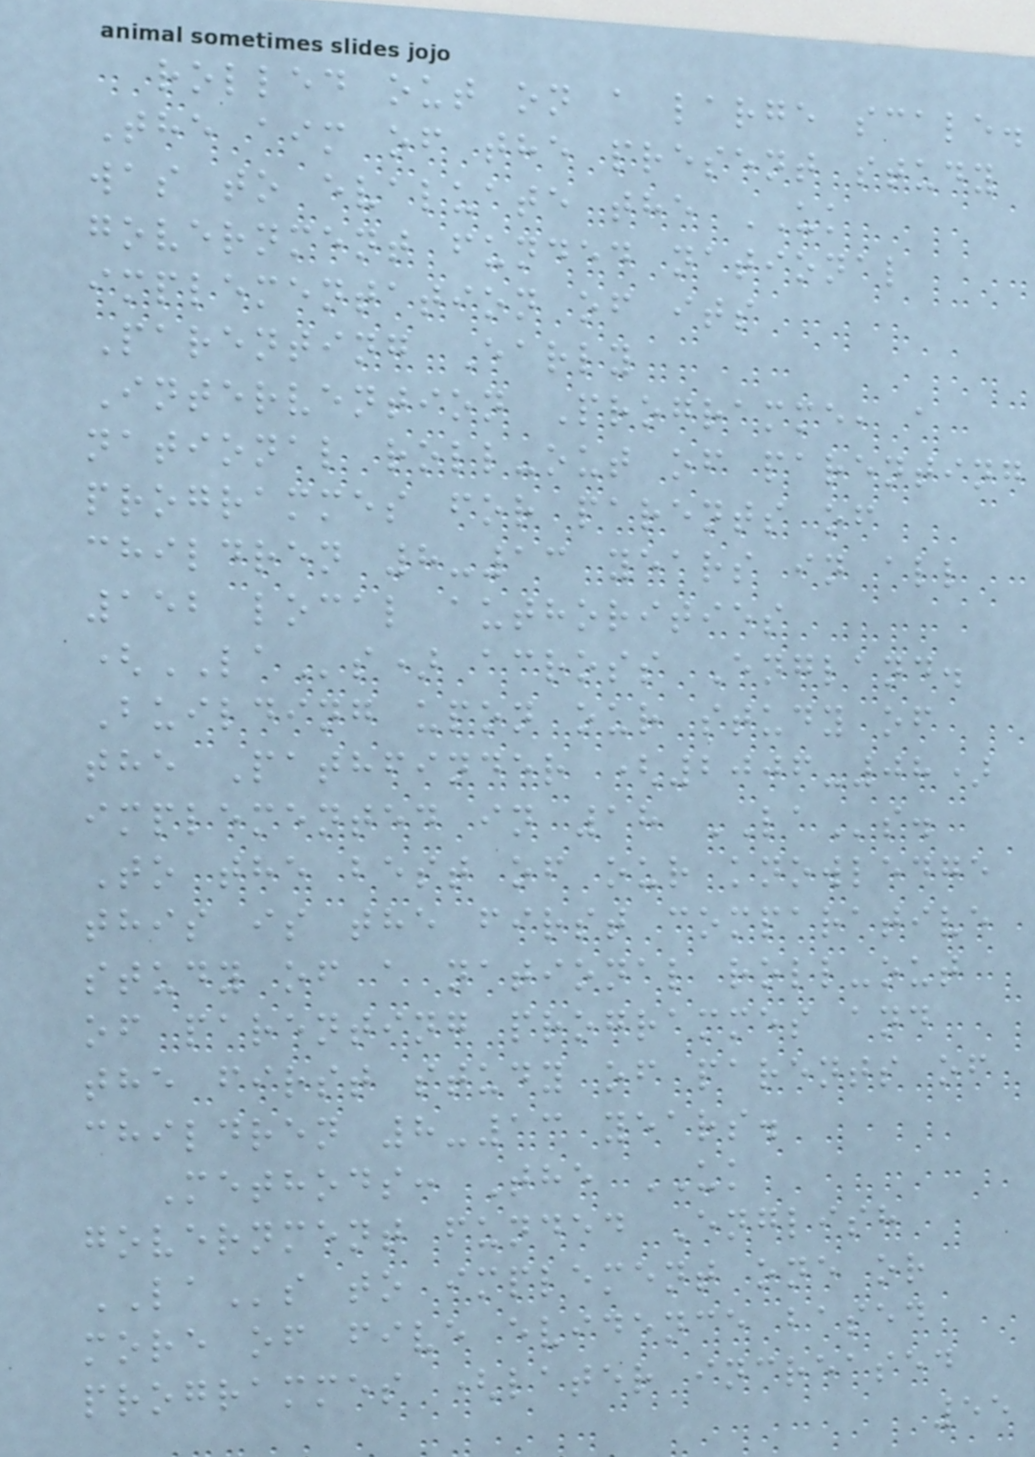rolled out on a large scale.
The aim of the present study
was to evaluate the UK
government funded national
implementation of its
Parenting Early
Intervention Programme, a
national roll-out of parenting
programmes for parents of
children 8-13 years in all
152 local authorities
(LAs) across England.
Building upon our study of
the Pathfinder (2006-08)
implemented in 18 LAs.
To the best of our knowledge
this is the first comparative
study of a national roll-out
of parenting programmes and
the first study of parents of
children 8-13 years.
Methods: The UK
government funded English
LAs to implement one or
more of five evidence based
programmes (later increased
55
